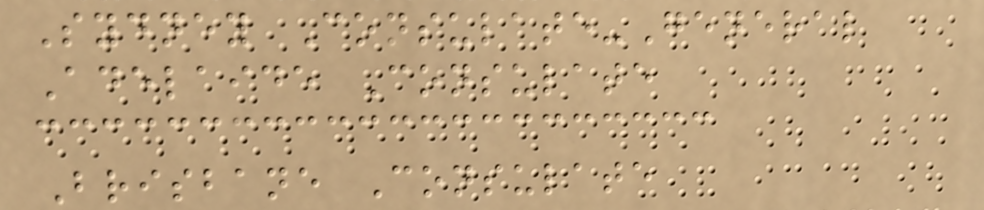Sydney Consulate-General
Adelaide Consulate
Brisbane Consulate
